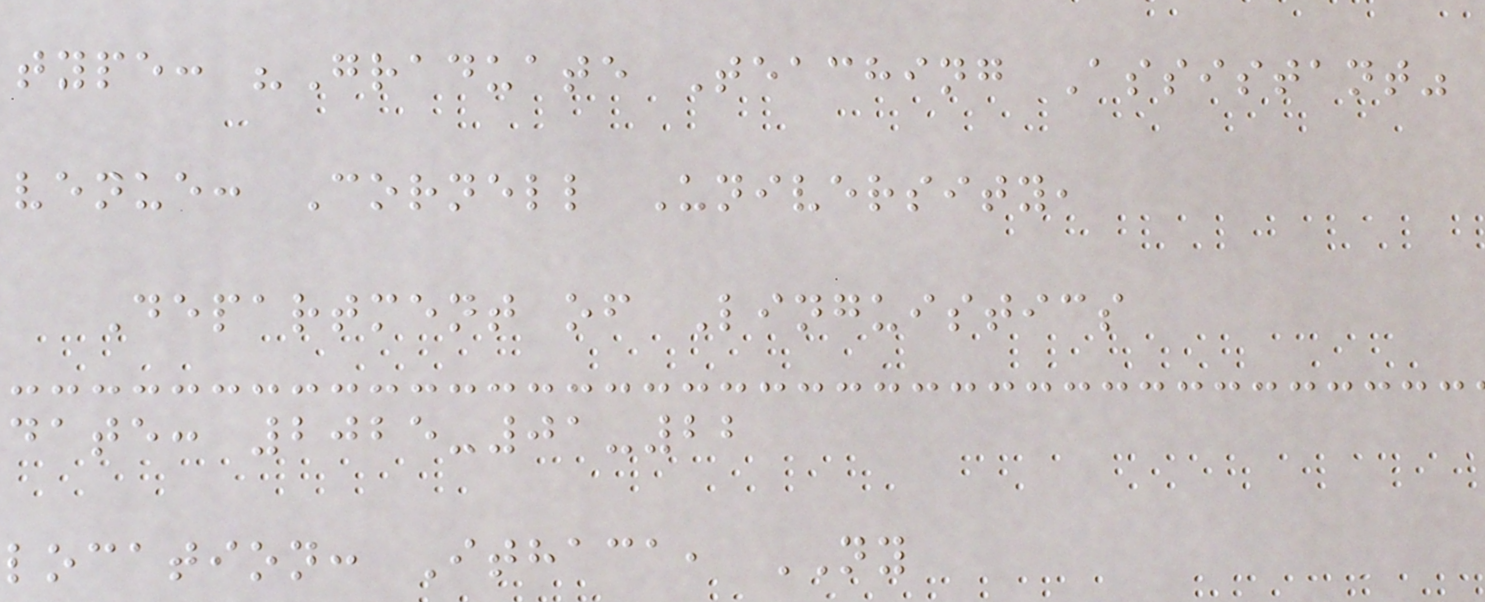type: "Graduate Teaching Assistant"
venue: Cornell University,
Department of Linguistics
date: 2025-01-22
location: Ithaca, NY
